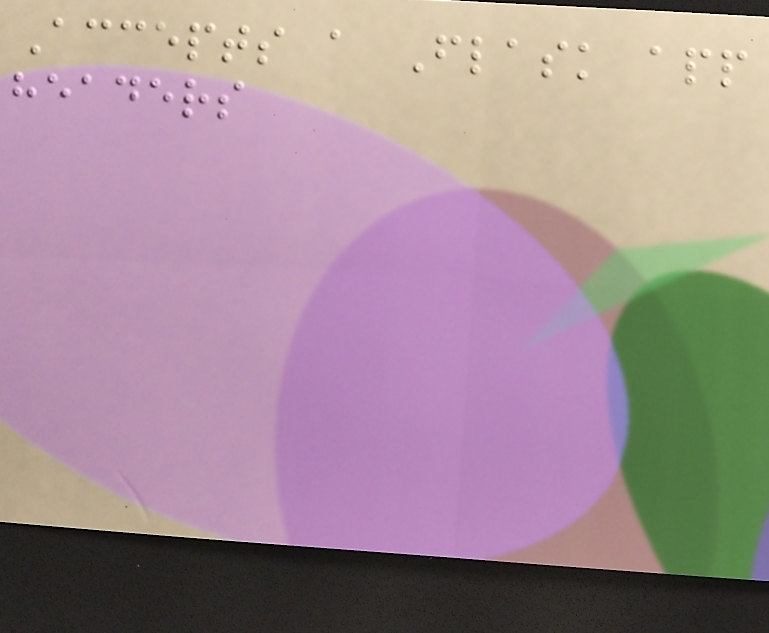Accepts a Flask app
headers
